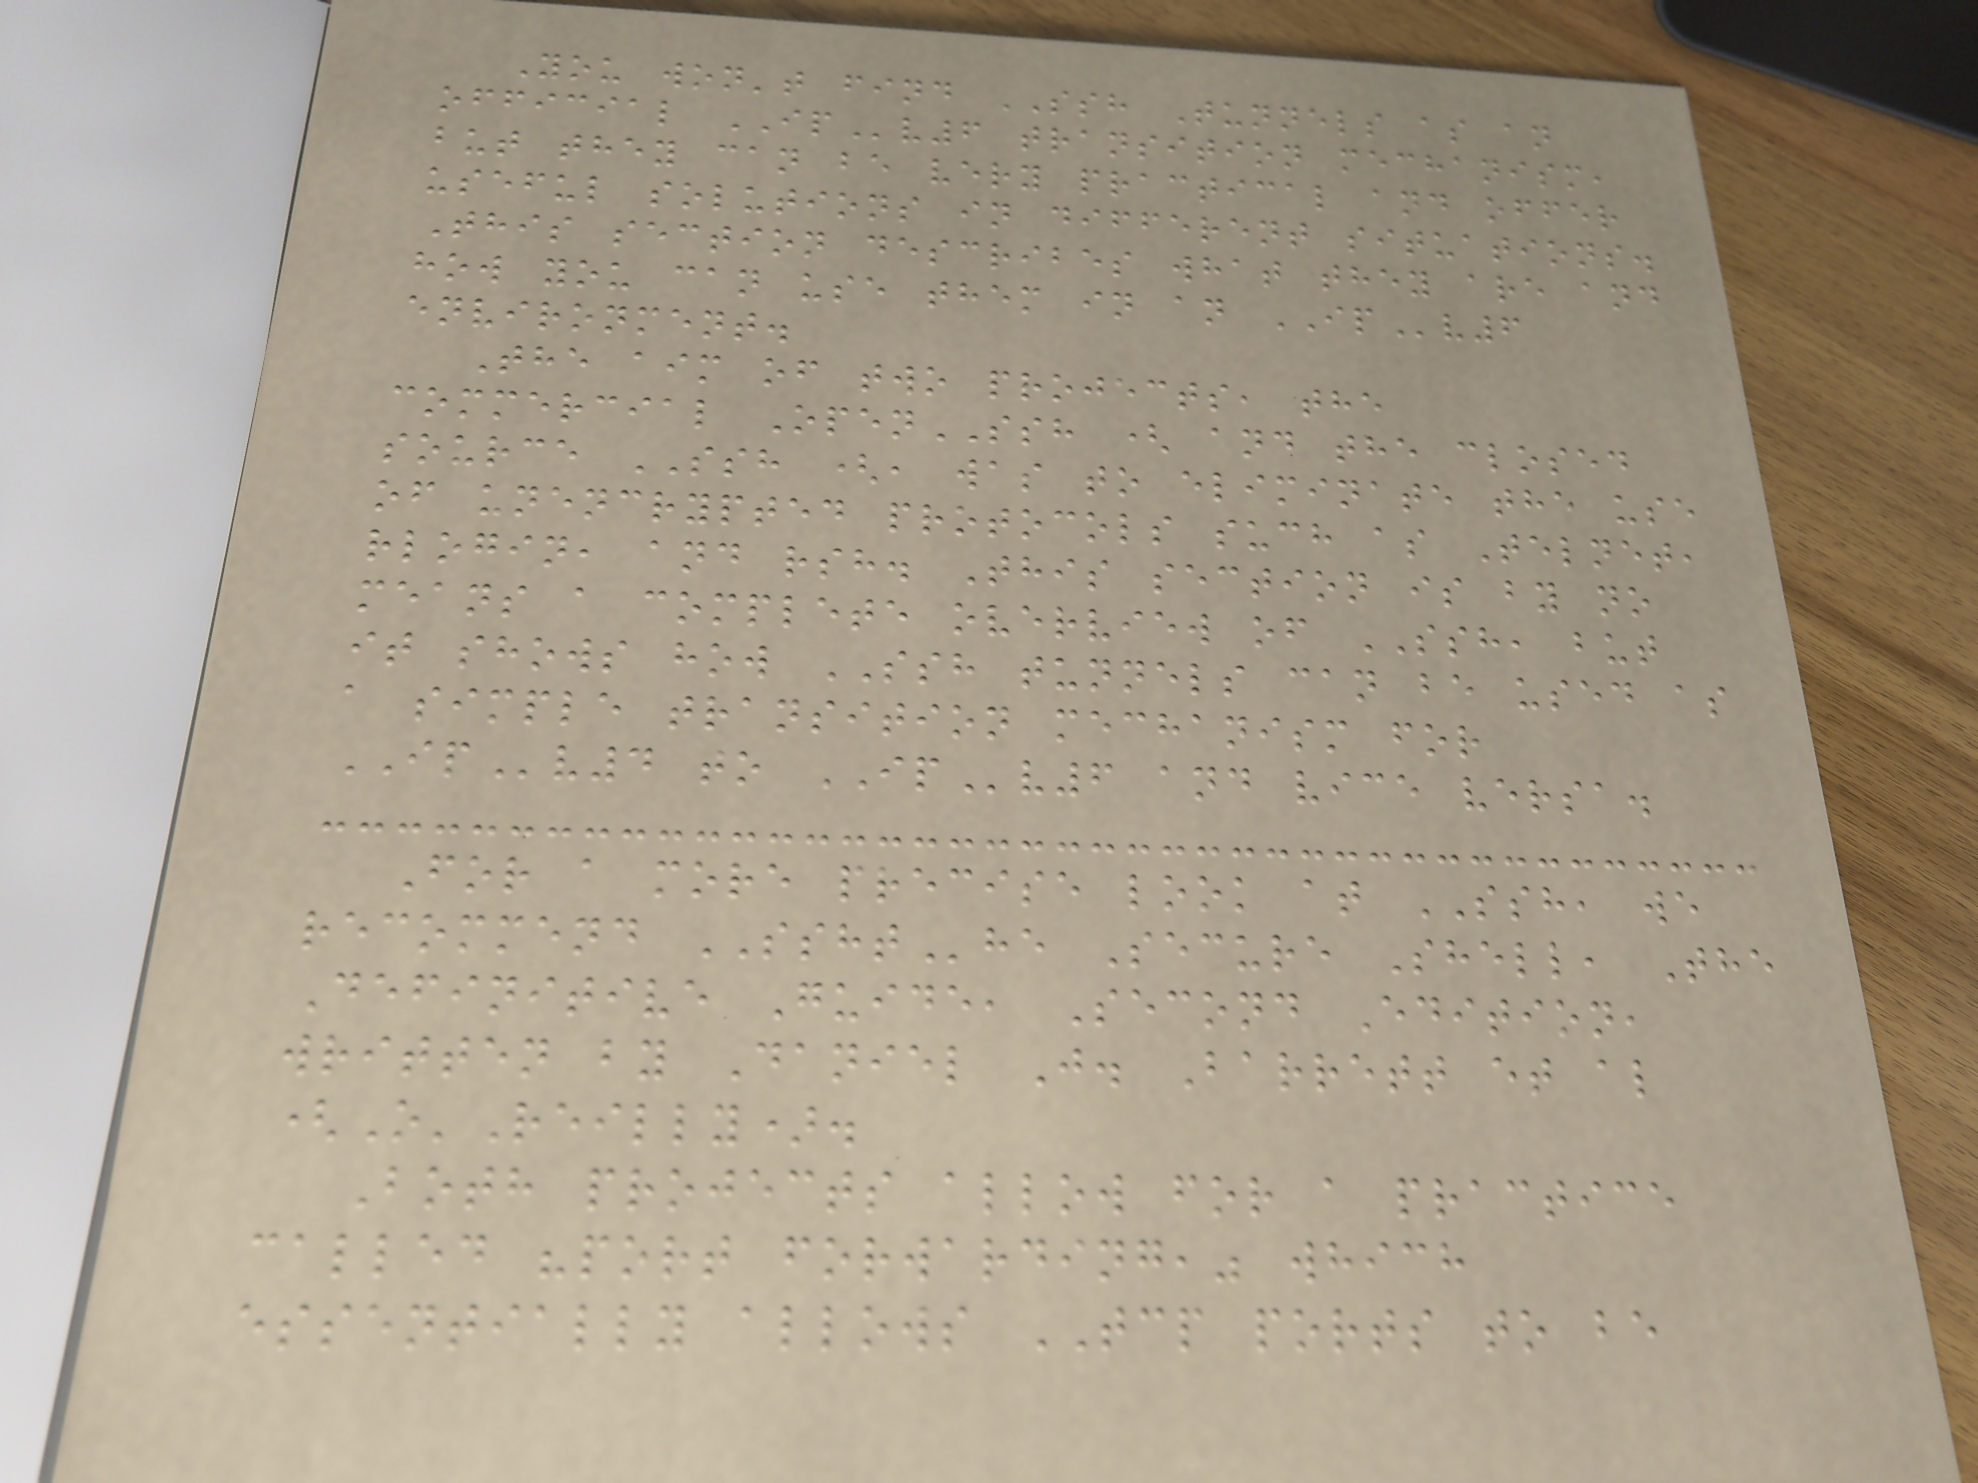You won't find SSH Tunnels as an
official IPv6 transition mechanism,
but they can be very practical and offer
useful solutions in different situations.
This section describes what they are and
how you can use them in an IPv6
environment.
The aim of two projects, the
commercial OpenSSH ( and the closed
source SSH (, was to eliminate the use
of unencrypted protocols such as Telnet,
rlogin, and rsh. This section is by no
means a complete overview of SSH, but
it shows how SSH tunnels can be used as
a simple transition mechanism for
IPv4 to IPv6 and vice versa.
For a more precise look at SSH, we
recommend SSHThe Secure Shell, The
Definitive Guide, Second Edition,
written by Daniel J. Barrett et al
(O'Reilly).
Both projects allow for a practice
called "port forwarding," which
essentially allows TCP ports to be
